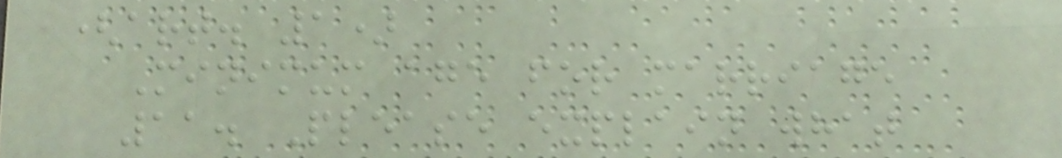(art. 1)
Minimum age for marriage
11. Please explain what
